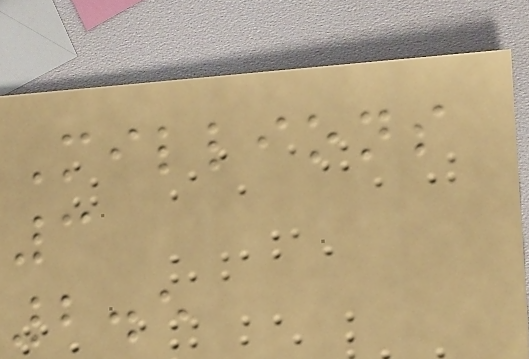Millions
3
2.5
